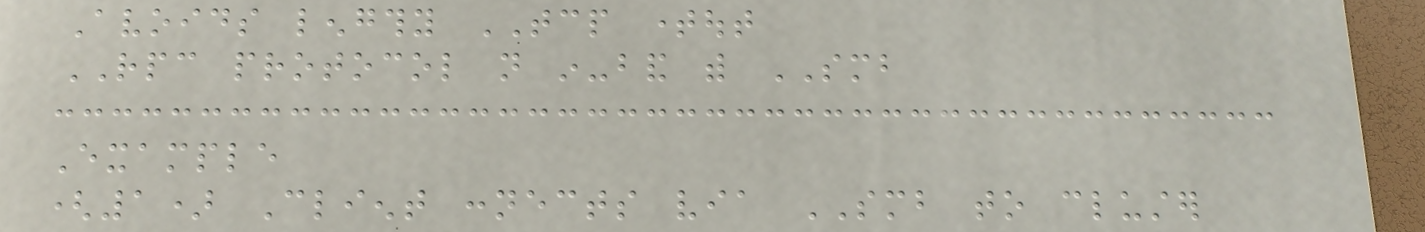Avoids lengthy TCP timeout
RPC protocol not in-band with SMB
Example
(1) Client connects via SMB to cluster
